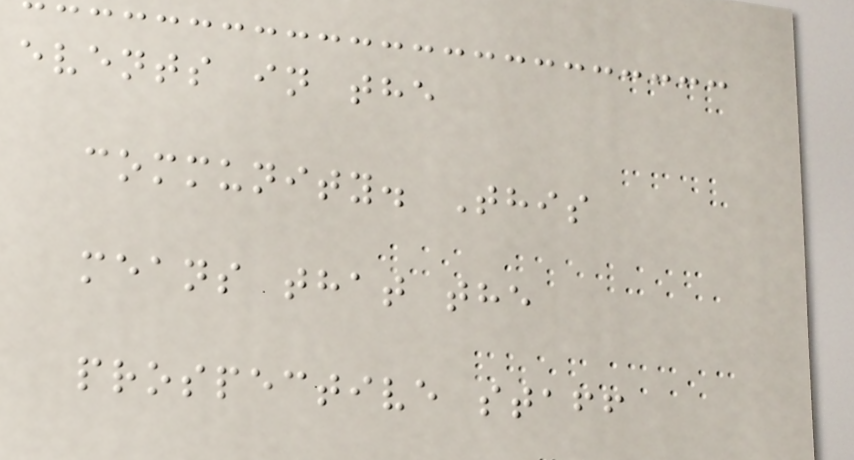events in the
community. This
means that the
prospective staff
